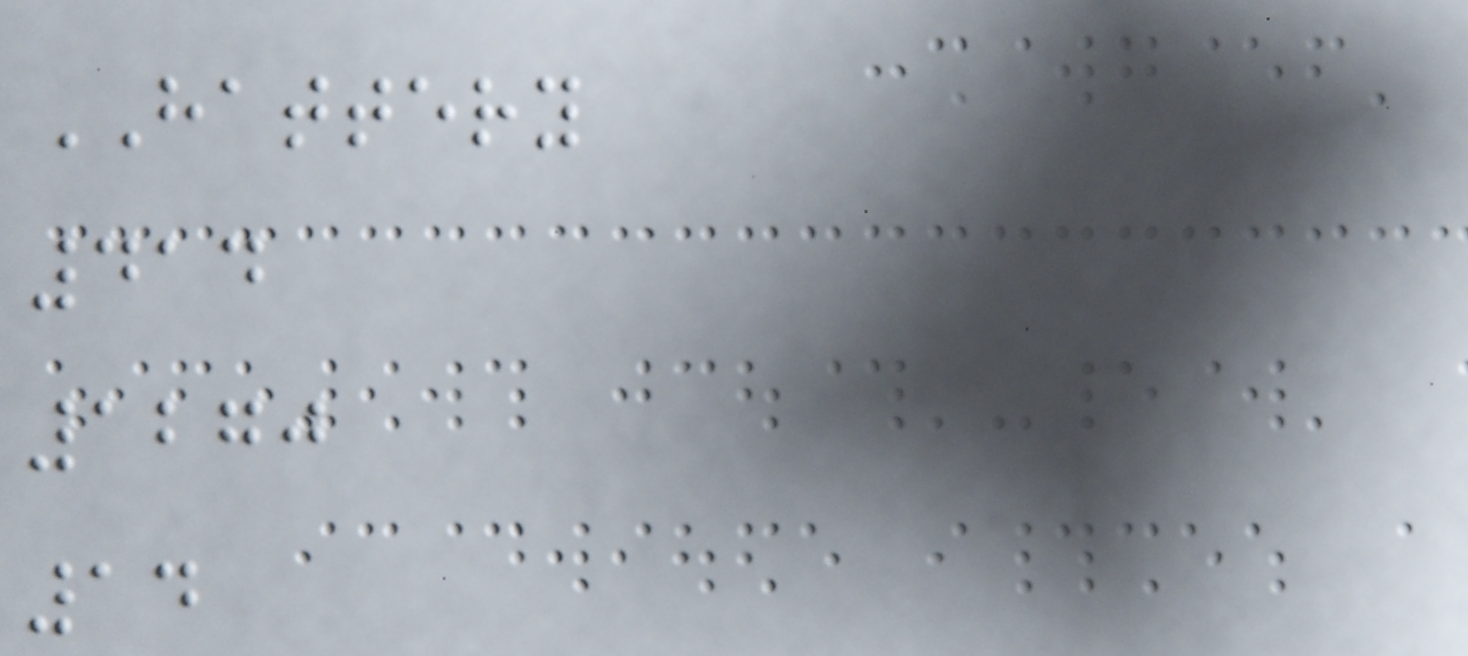HATTERY
414
1270
14
